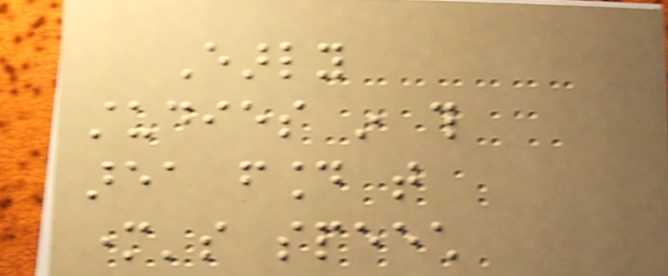Early
studies in this
area found that
mother's speech
